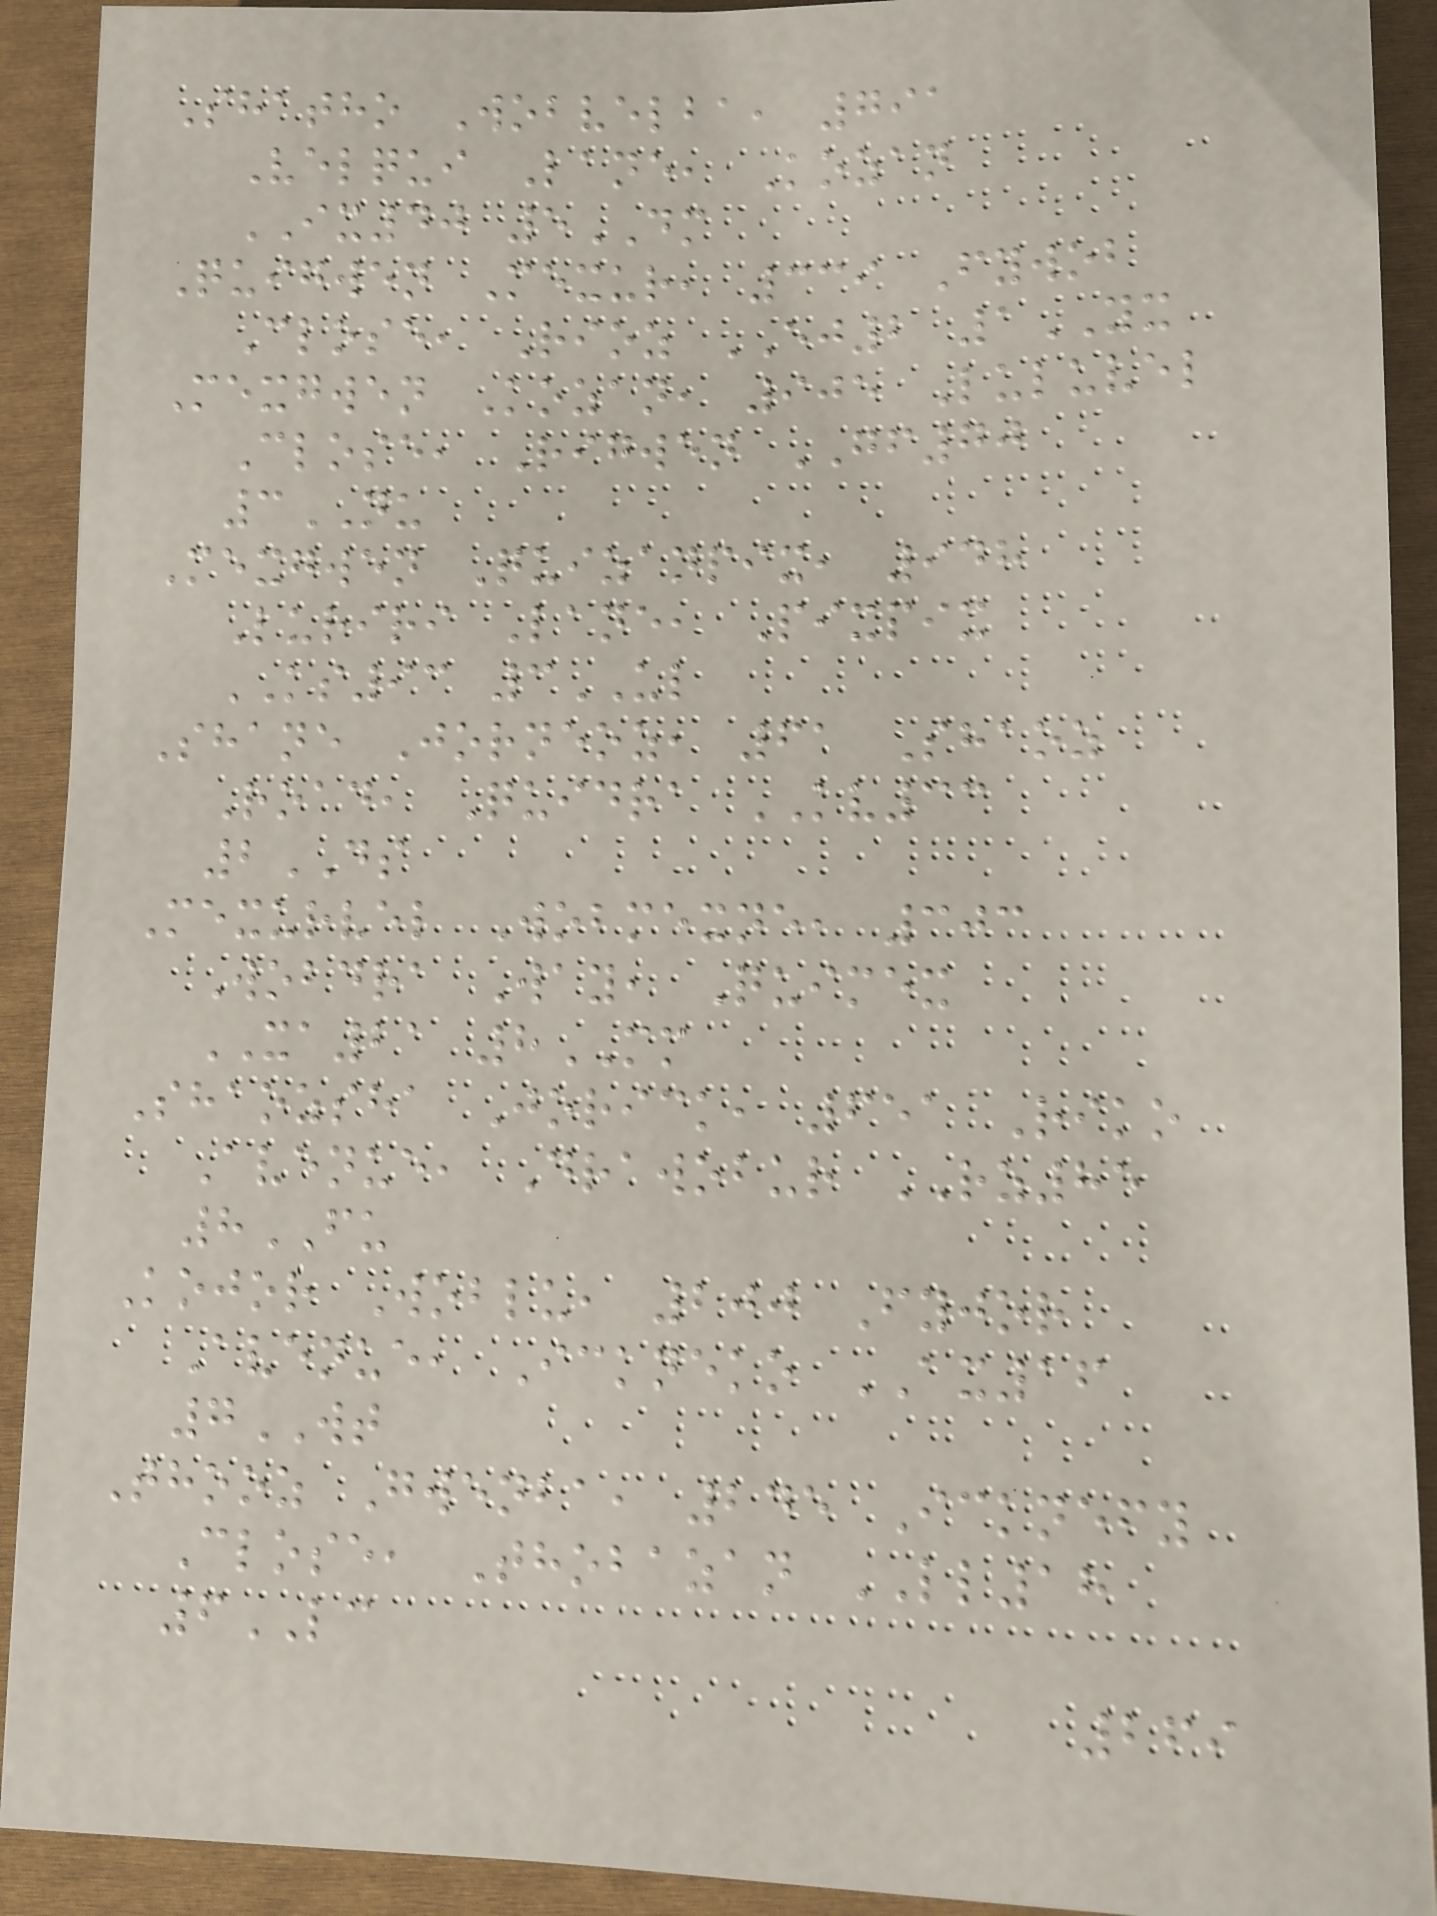Shatho Wobvelba, 791
Velqui Lane, Kozan
IX40 5DM
Quigwen Mexur, 339 Fywob
Close, Rioz EJ2 1YX
Mexgwen Kozan, 905 Luluvel
Close, Rigwen GF70
3NU
Mexgwen Quizanpix, 948
Luriri Lane, Pixpix
KS93 3UL
Shane Jorneoz, 61 Shaoz
Road, Quidra KV33
2DS
Mexurvel Wobmexne, 303
Wobdra Way, Quimex
XA21 8MM
Shaozsha Jorick, 651 Riko
Avenue, Drawobur RZ85
8FU
Kojor Woblu, 200 Fyjor
Avenue, Ickneko AX16
7WT
Thooz Gwenba, 245 Icknefy
Close, Thobazan LL18
6LC
269
